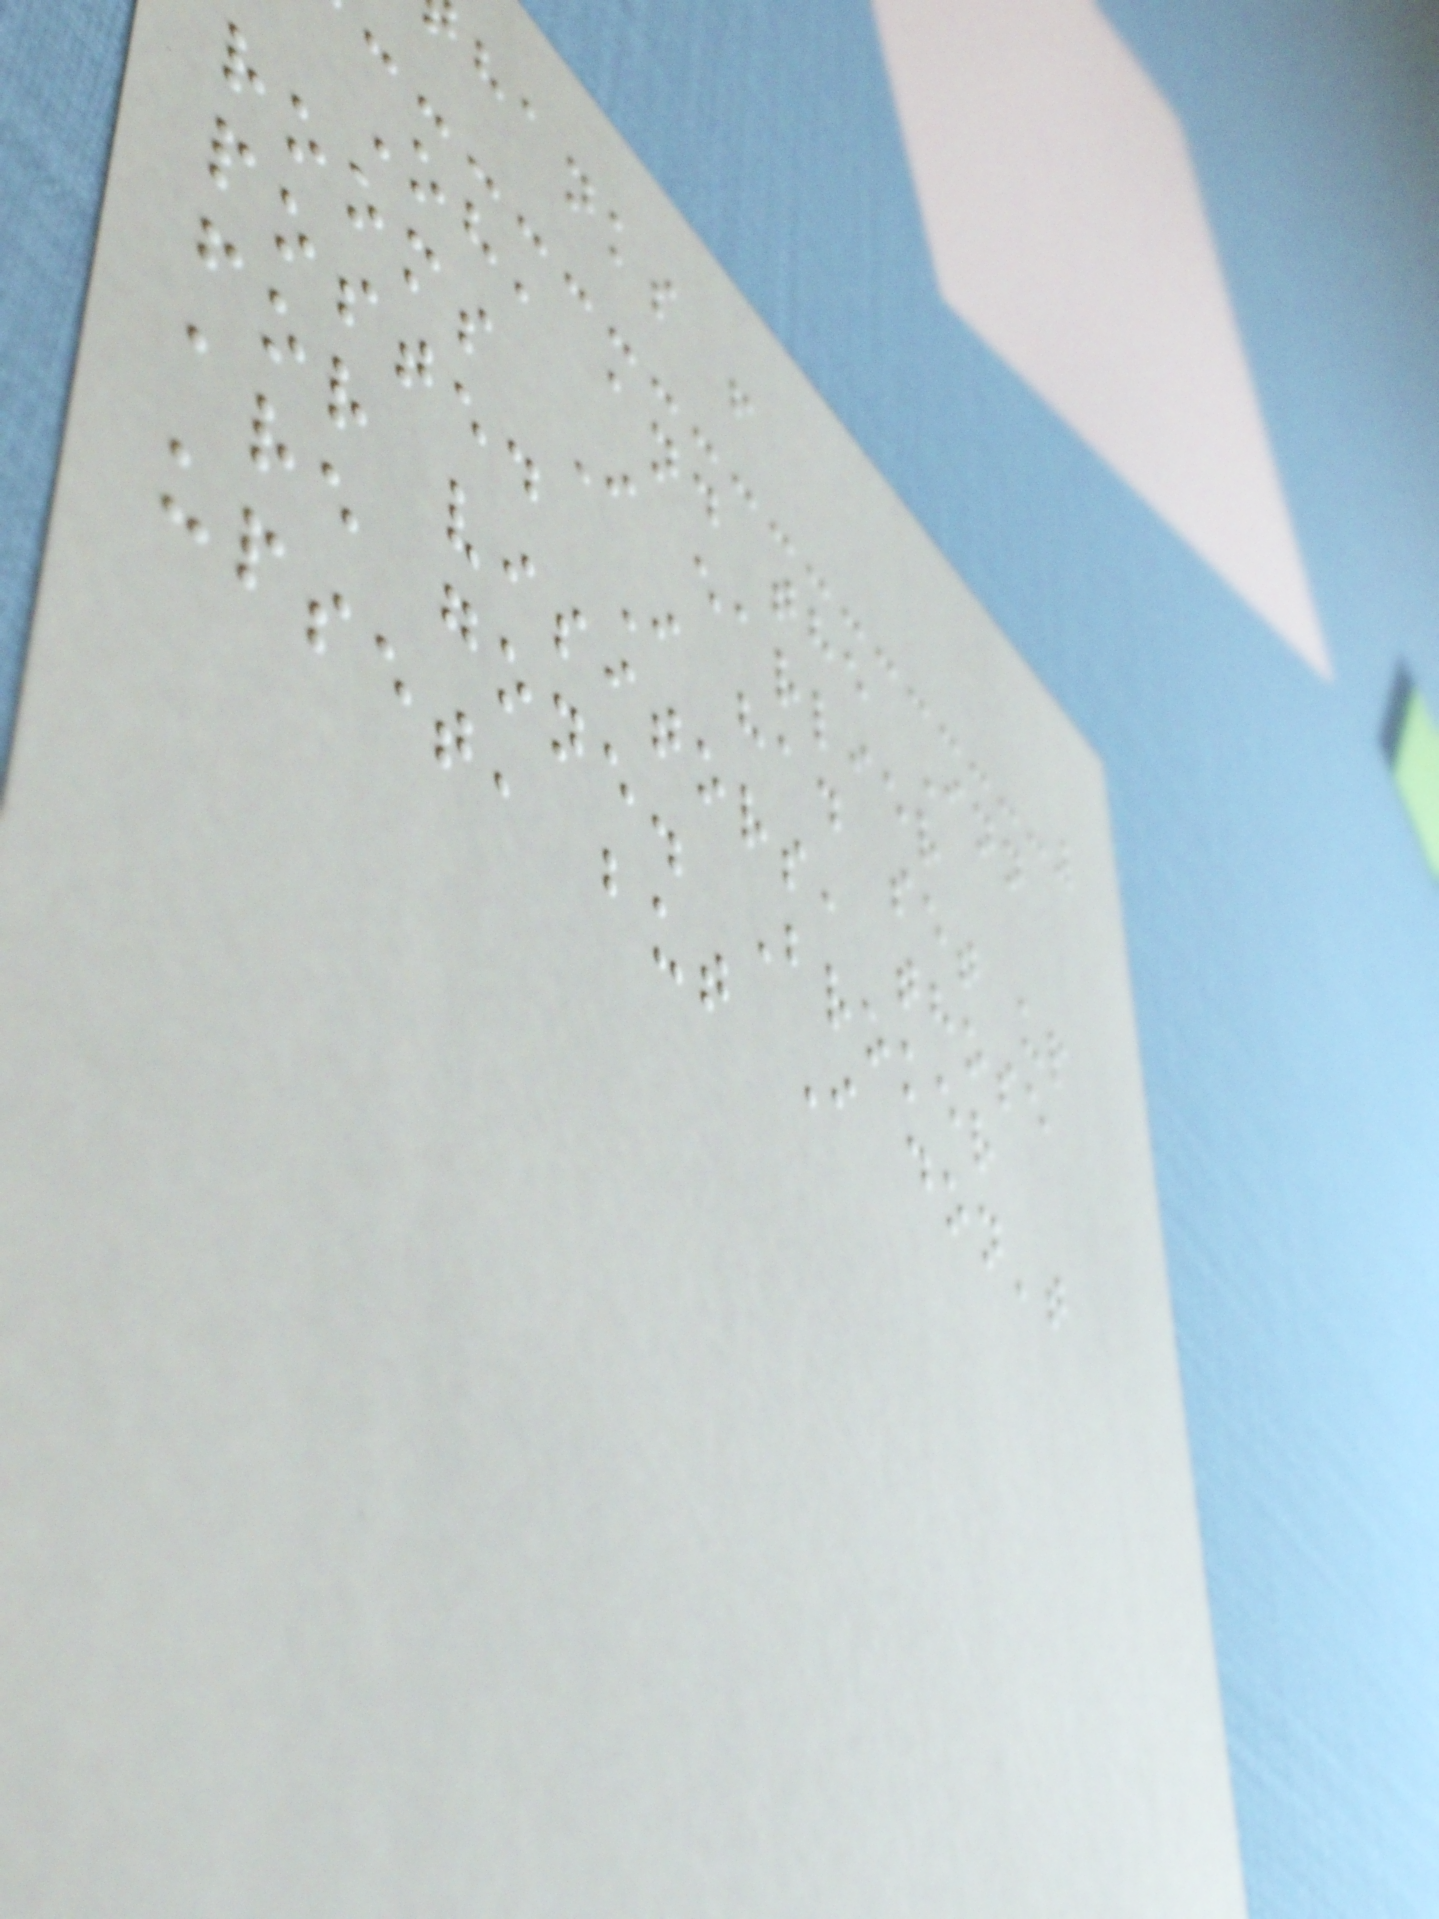hanks !
Oh, and the Inn
rooms I earlier
posted I had set up
for visitors, those
are gone. Broker
upset, but I don't
